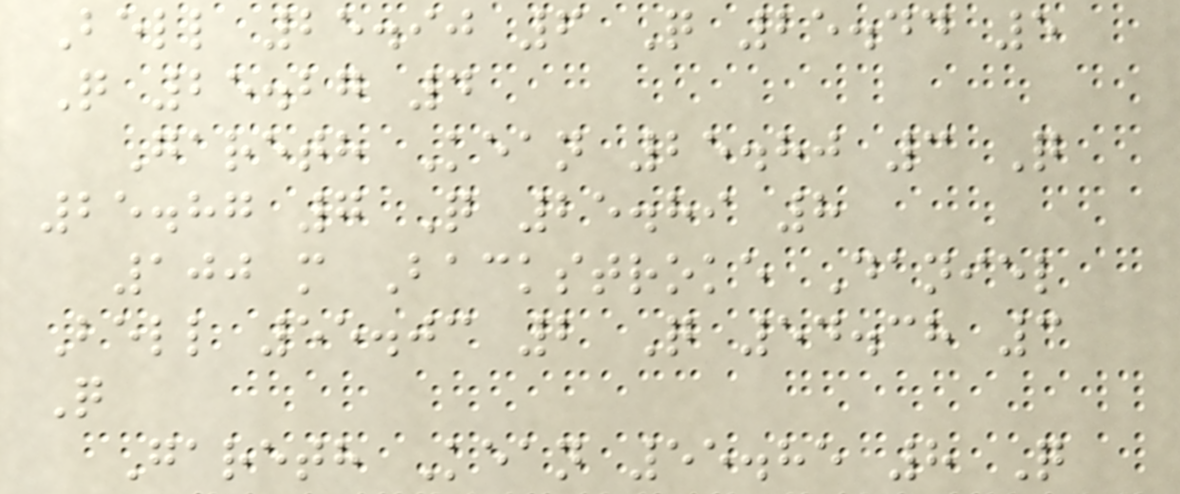Bell 25.90 6 Q 25.44 5
Q 25.27 4
Gareth Kean 25.80 3 Q
25.87 7 Q 25.89 8
100 m Backstroke Daniel
Bell 55.03 2 Q 54.38 3
Q
Gareth Kean 55.85 8 Q
